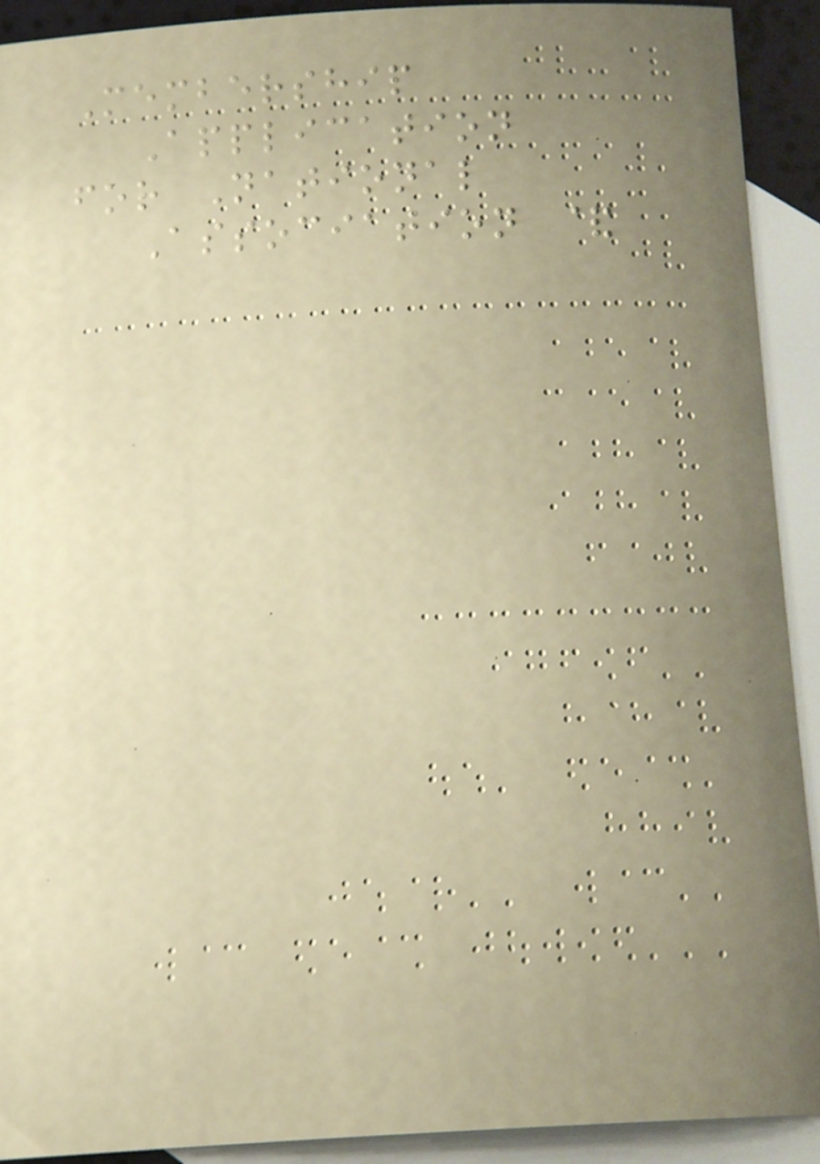Membership
Application
for National
Association &
